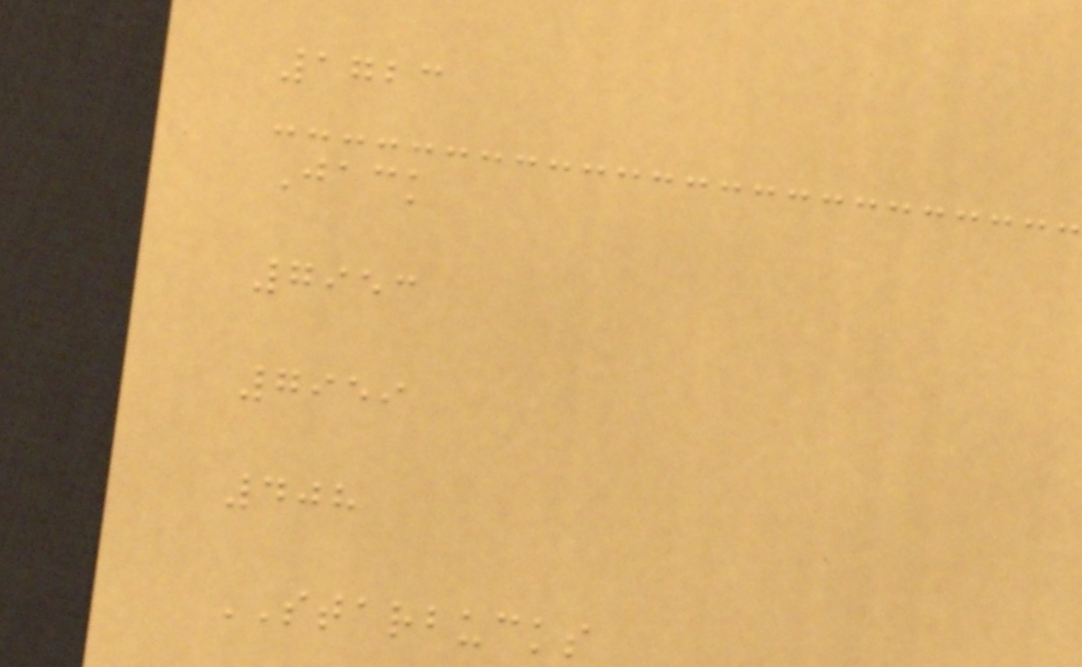1723
Jack
7953
7959
408
STARBUCKS
